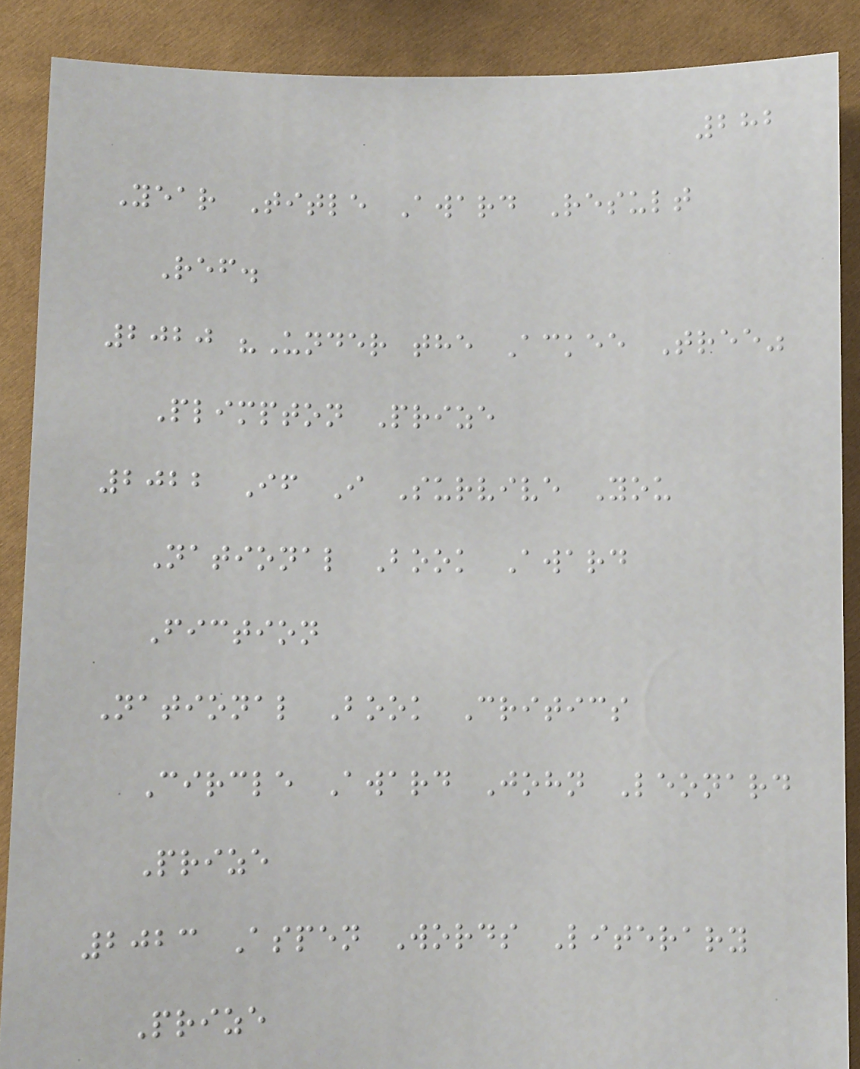282
Year Title Award Result
Ref.
2020 "Under the Ackee Tree"
Plimpton Prize
2022 If I Survive You
National Book Award
Fiction
National Book Critics
Circle Award John Leonard
Prize
2023 Aspen Words Literary
Prize
